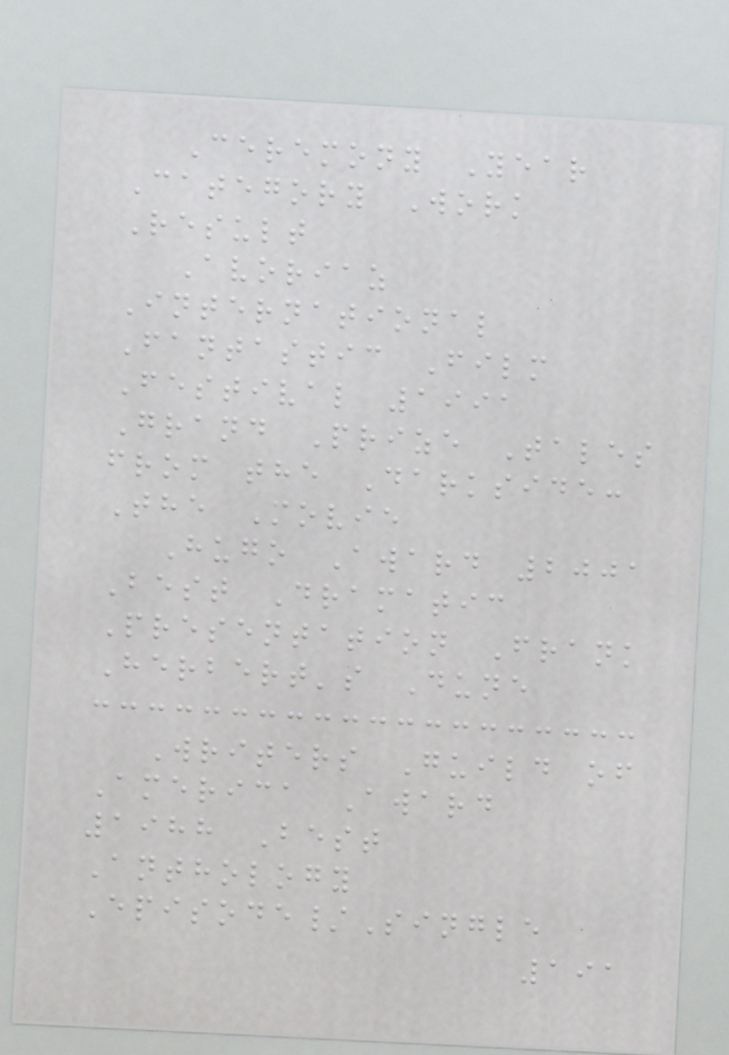Ceremony Year
Category Work
Result
Avoriaz
International
Fantastic Film
Festival 1991
Grand Prize Tales
from the Darkside:
The Movie
Hugo Award 2001
Best Dramatic
Presentation Frank
Herbert's Dune
Writers Guild of
America Award
1988 Best
Anthology
Episode/Single
191
